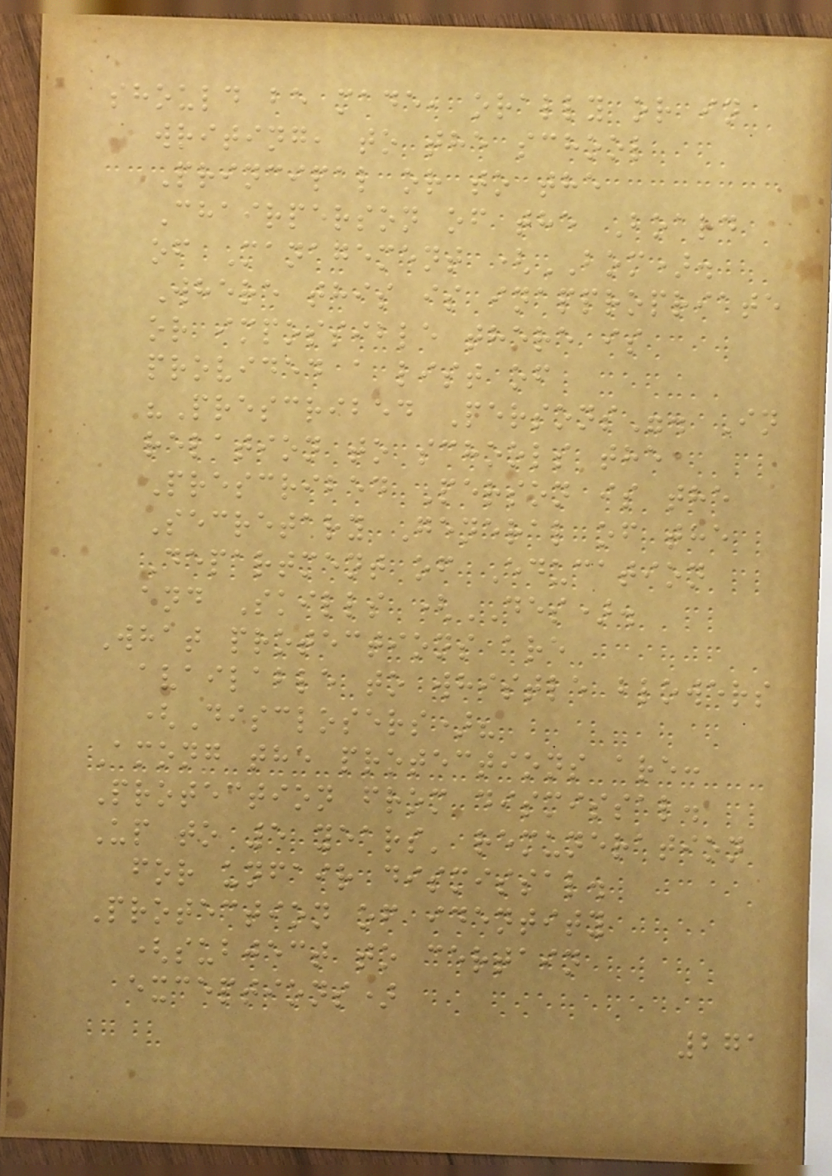should be made, orally or in
writing, to the school
Principal or to the
Chairperson of the Board
of Management (BOM).
Where this is inappropriate
or impossible there is
provided a list of
"Prescribed Persons". In
relation to schools the
Prescribed Person is the
Secretary General of the
Department of Education
and Skills (DES).
What protections are
available to whistle blowers
(Disclosers)?
Among the protections are:
Protection from dismissal.
Up to 5 years' remuneration
for unfair dismissal.
Protection of identity
(subject to certain
exceptions)
271
